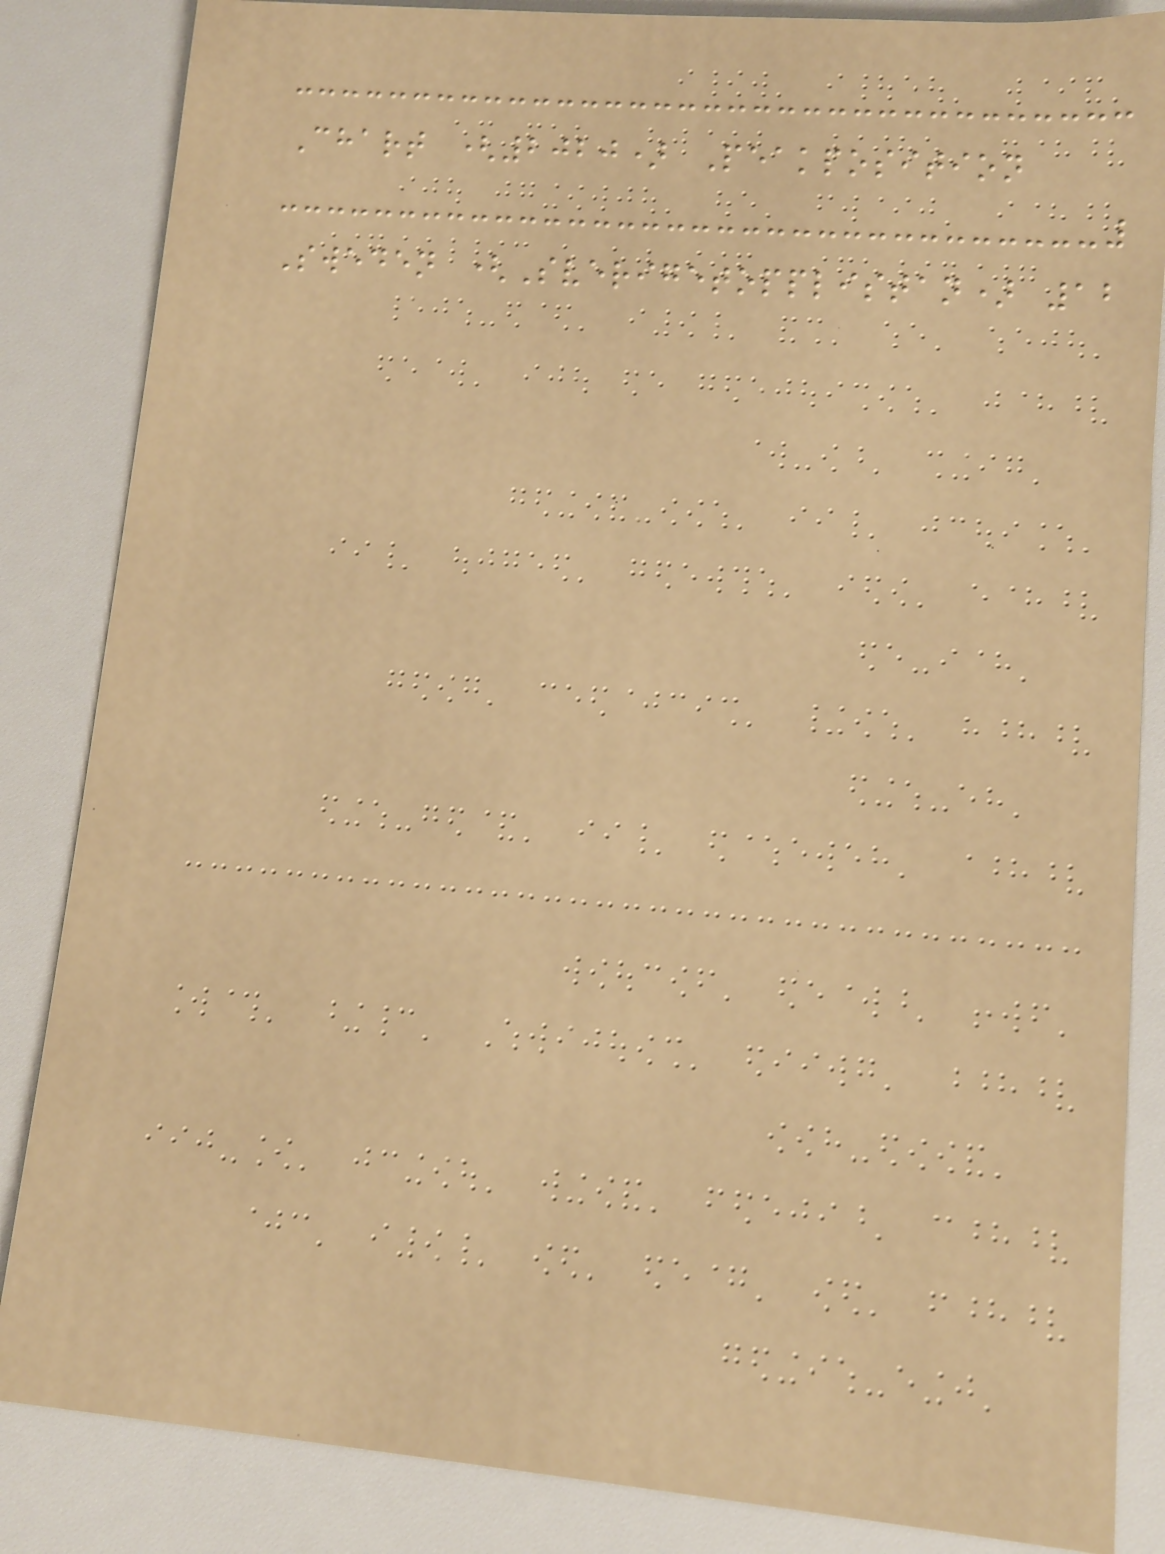Chart (2020) Peakposition
Sweden (Sverigetopplistan) 12
